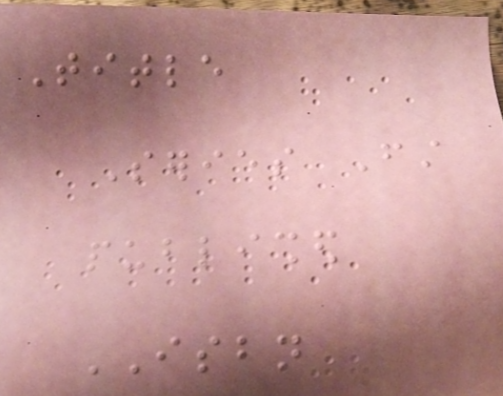Title
Series First
published
ISBN
